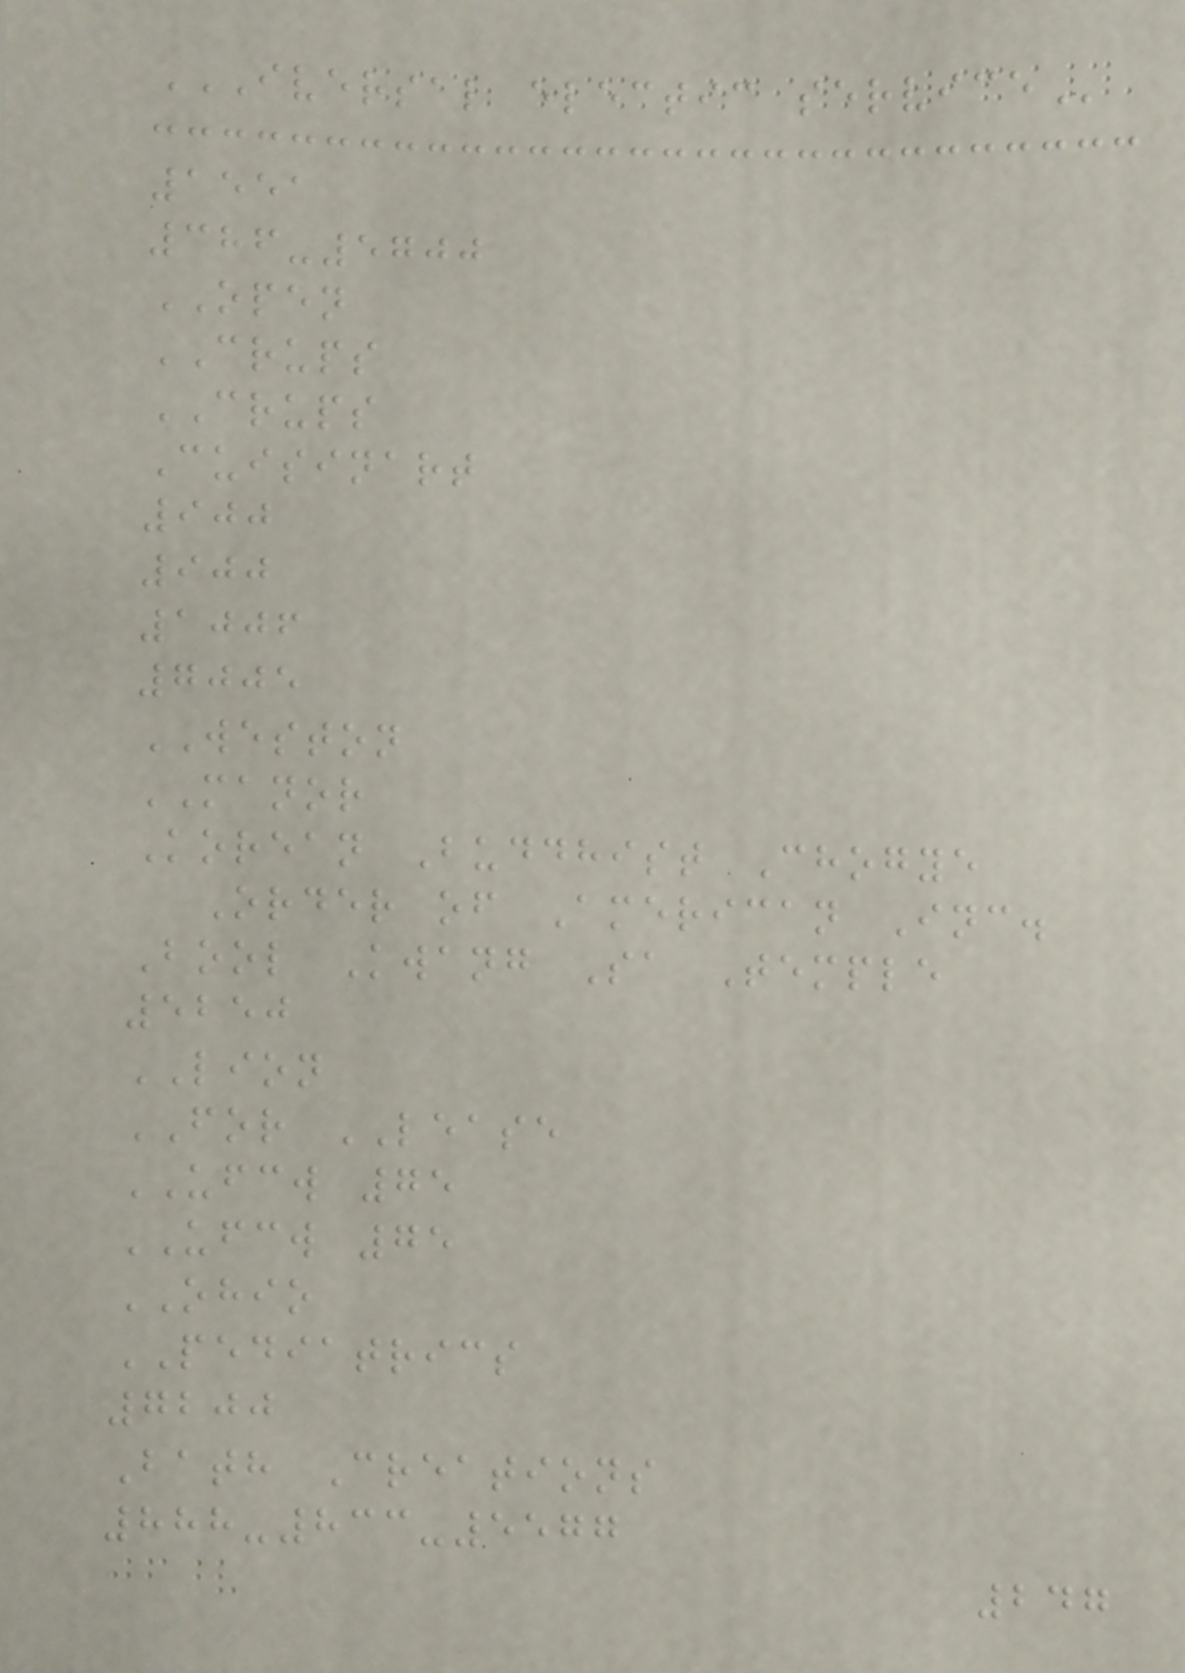IVERSAL ELECTIC SERVICE
1551
386-5700
OPEN
CRUPS
CRUPS
Cuisinart
900
900
1006
7005
WESTON
MANOR
Korean Buddhist Chogye
Order of American Inc.
Bool Kwang Sa Temple
5250
LION
FOR LEASE
UFCW 75
UFCW 75
OHIO
PEDIATRICS
7200
Bath Creations
888-833-5577
247
